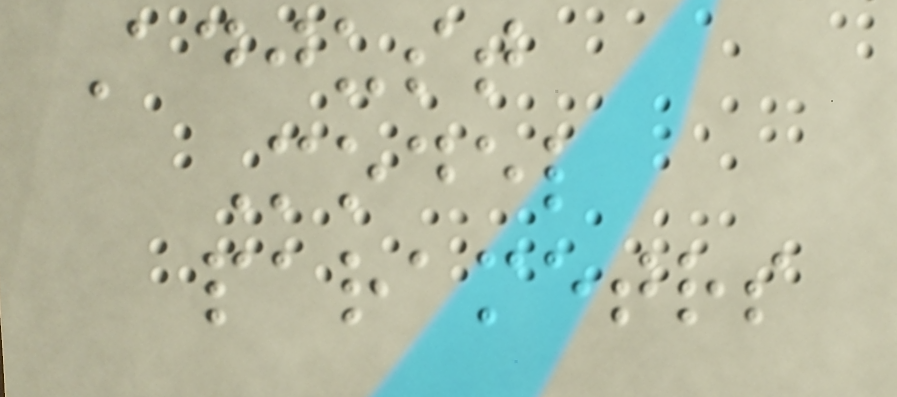Adjust
Model
parametrs
